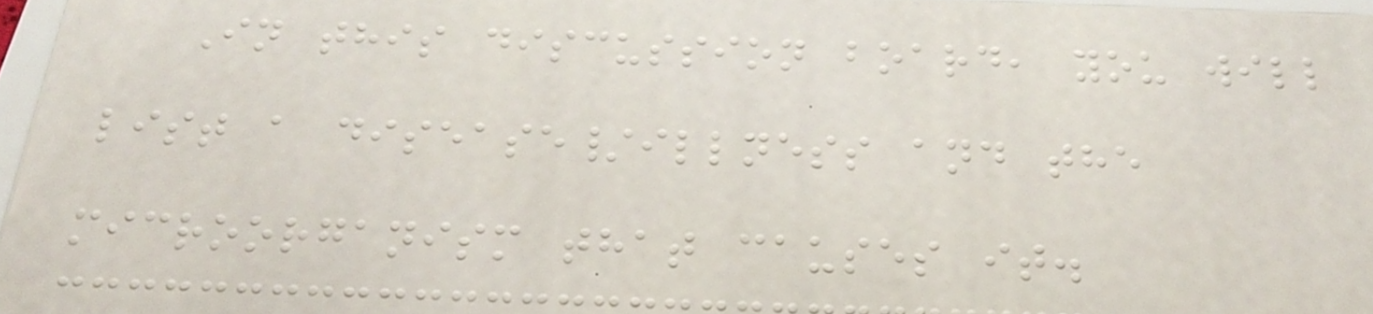In this discussion board, you will
list a disease/illness and the
microorganism that causes it.
